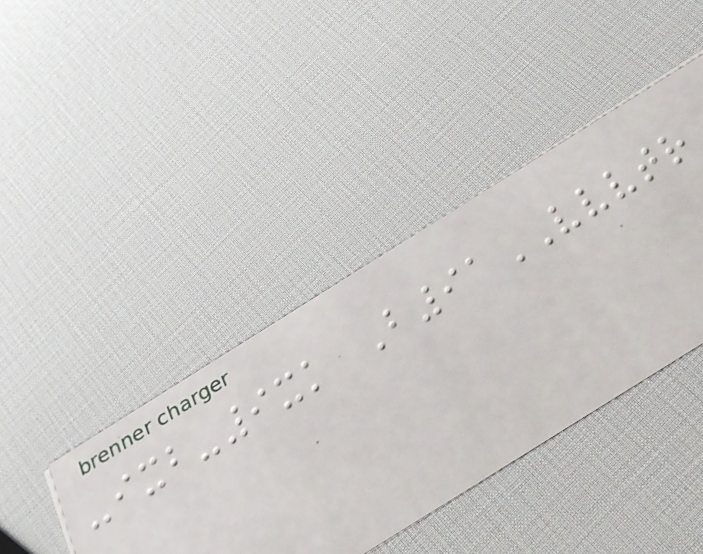-ixb-9xk B91VVVTR
